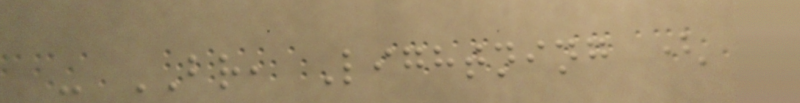- BR, Lightning (
